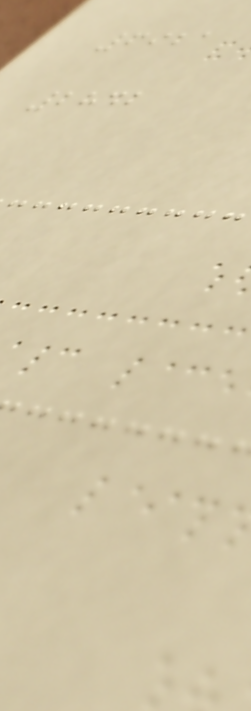6921
2842
